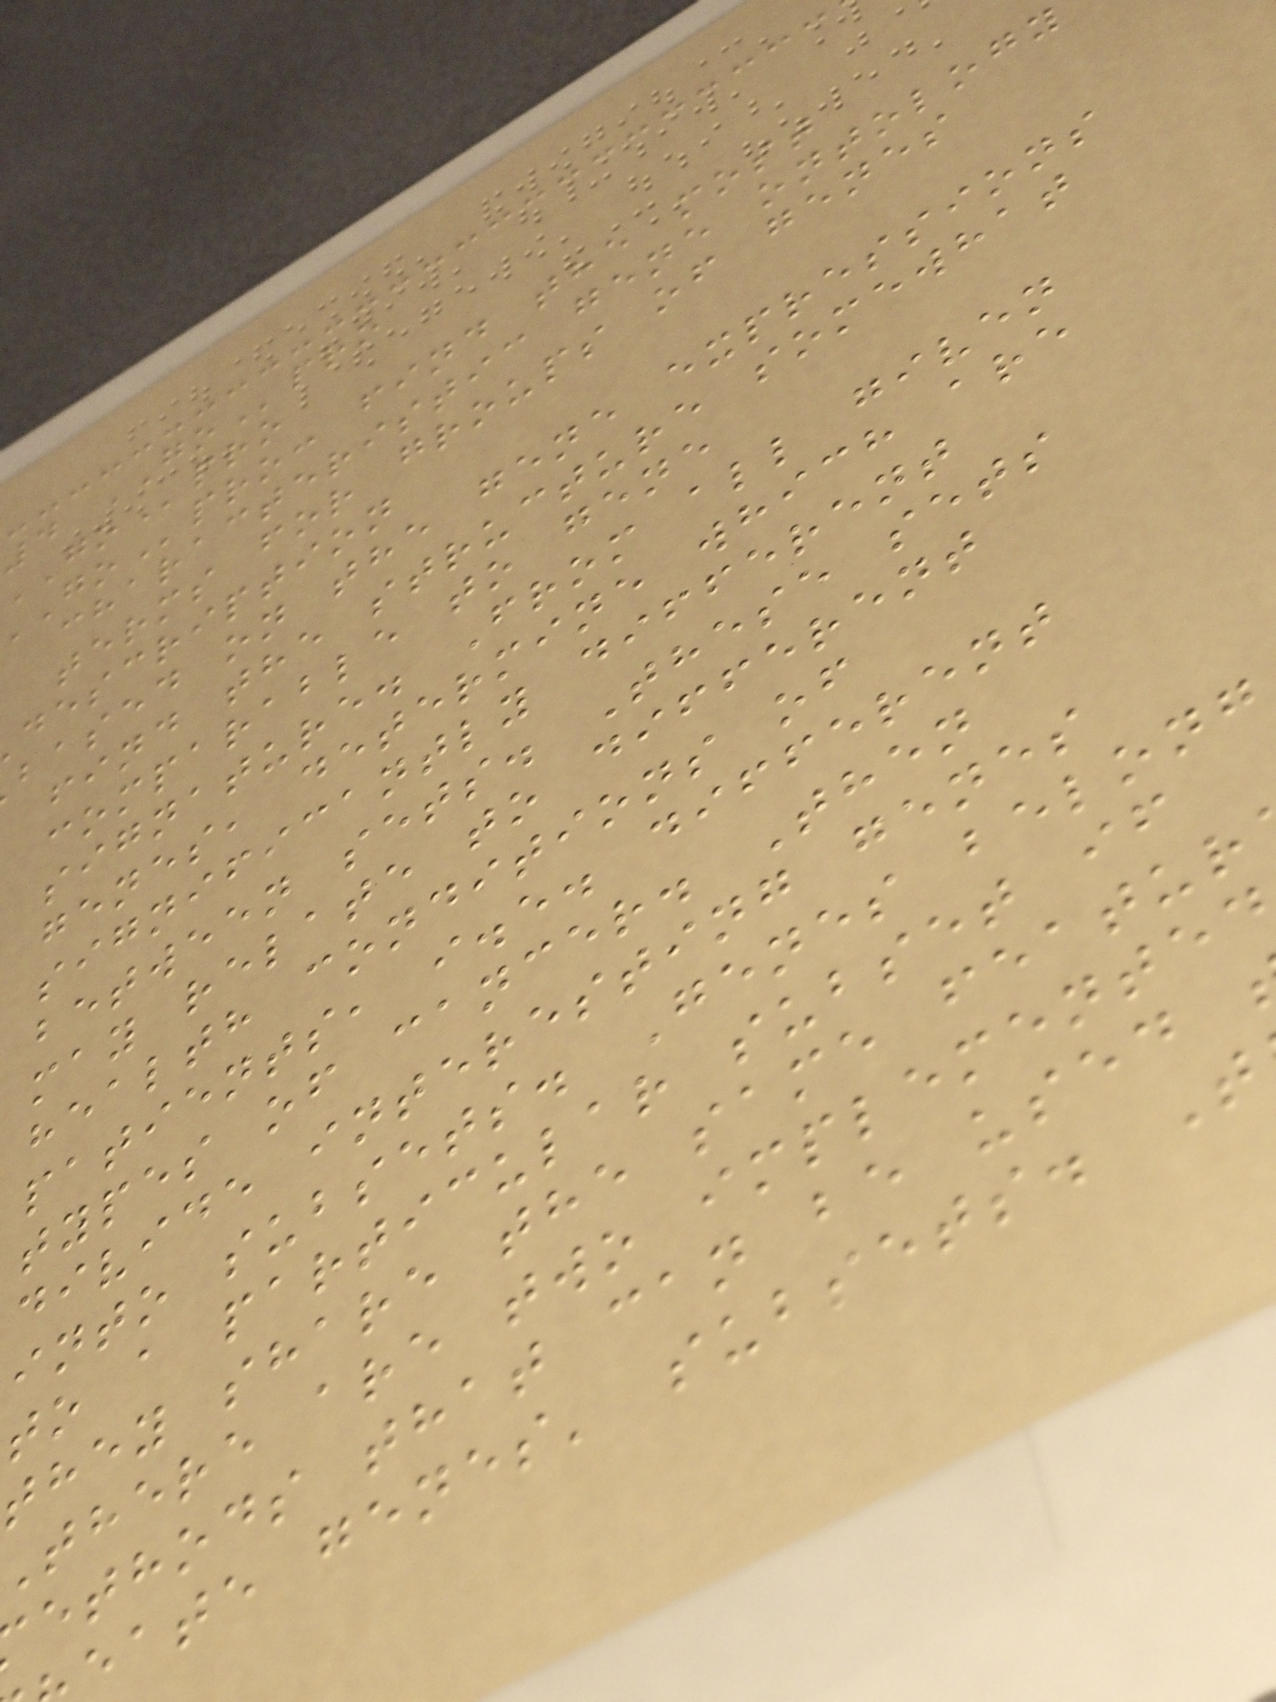4 GOpro
pro: find the most
characteristic gene ontology
terms for groups of genes
description
based on the gene expressions
find the structure somewhat
comparable to gene
signature. From all given
genes, determine which are
significantly different
between sets. These sets
may relate to different
health conditions of
patients, i.e. different
types of cancer. Then
divide interesting genes
into subsets. Genes belong
to a particular subset if
they share the same featur
there are two implemented
ethods that can be used
eate genes' subsets. T
